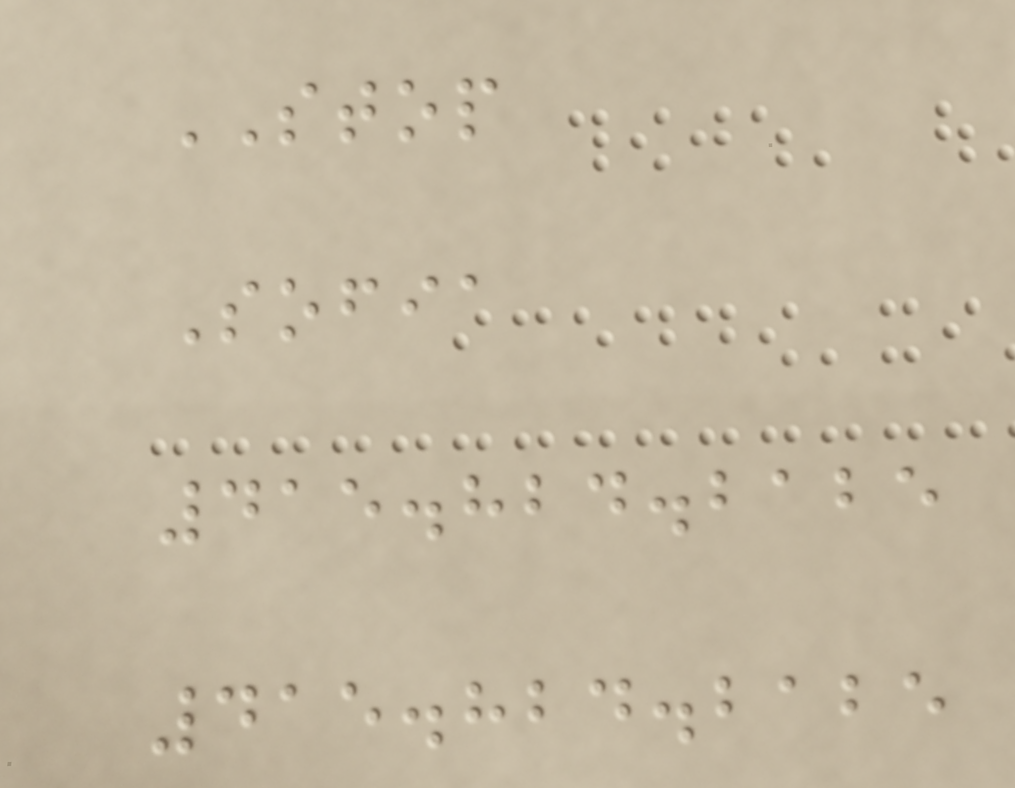STOP
Sofia
415.824.2125
415.824.2125
